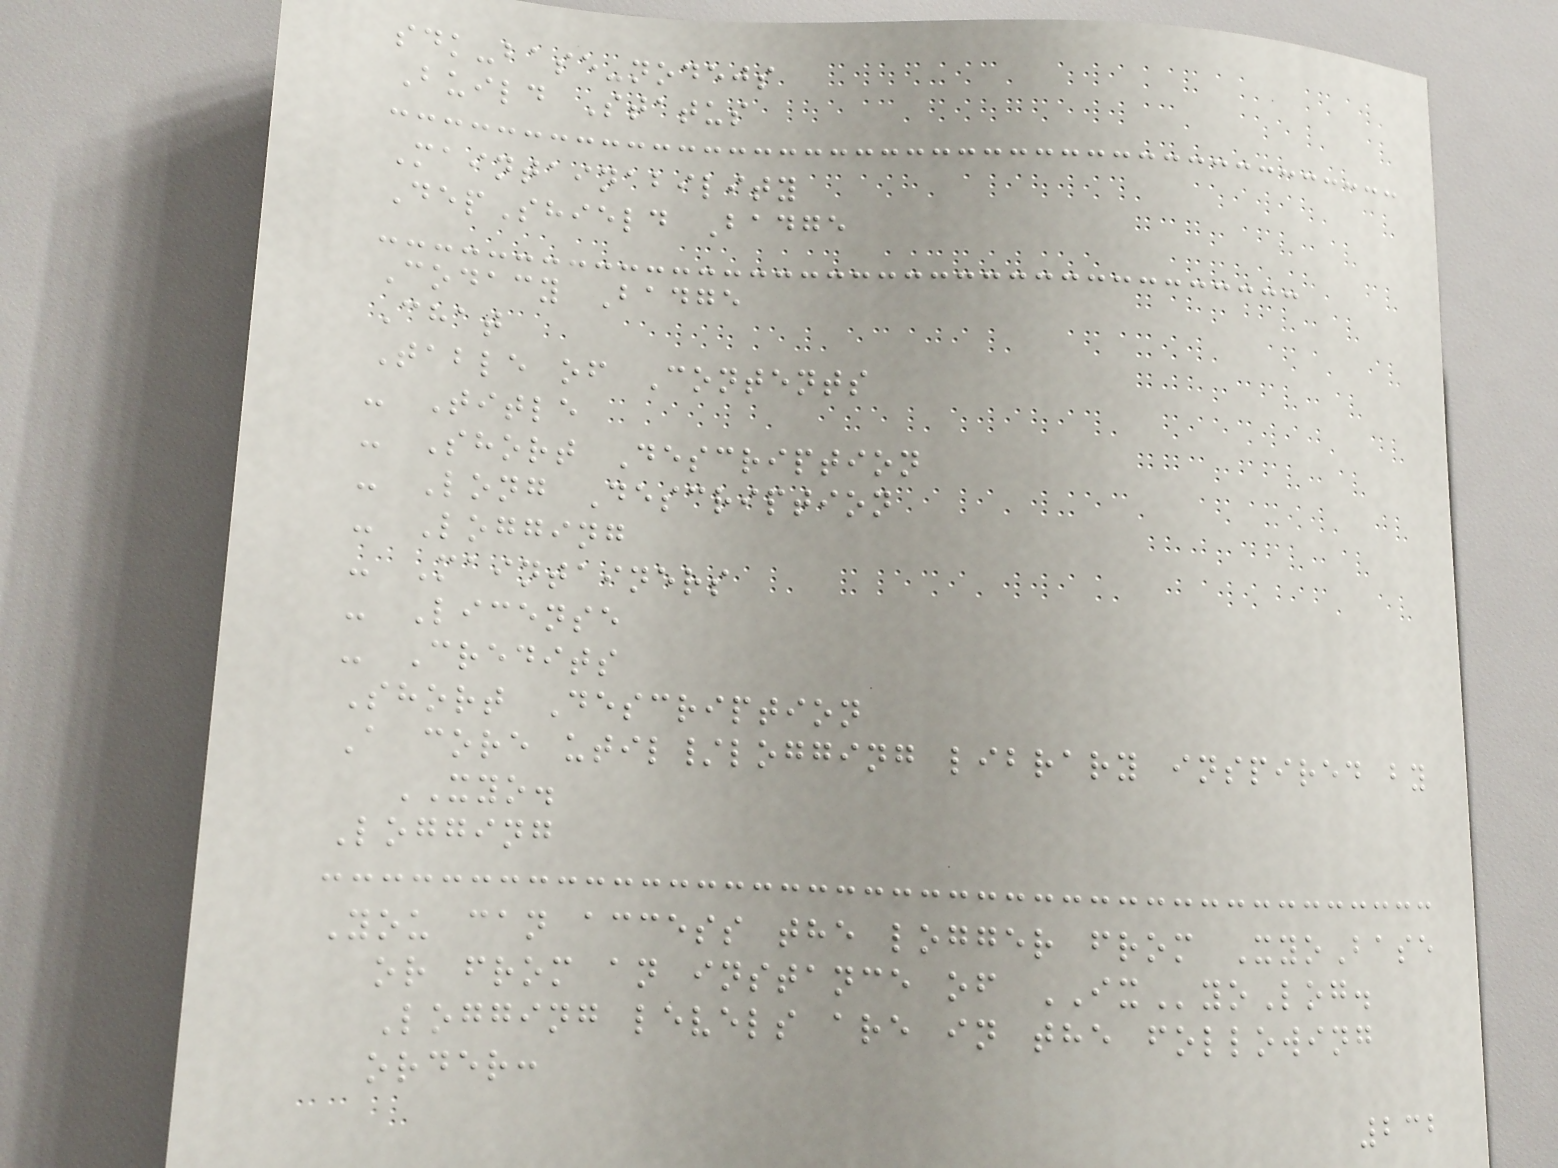sdk-base-nodejs
Build Status
Maintainability
DepShield Badge
Codacy Badge
Chat
Table of Contents
- Title
- Short Description
- Long Description
- Logging
- Maintainers
- License
- Credits
Short Description
A core util/logging library inspired by
XYO.
Logging
You can access the logger from XyoBase
or from an instance of IXyoLog.
Logging levels are in the following
order:
232
